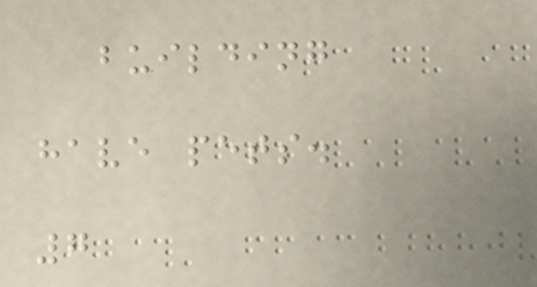building
have pets.
7
